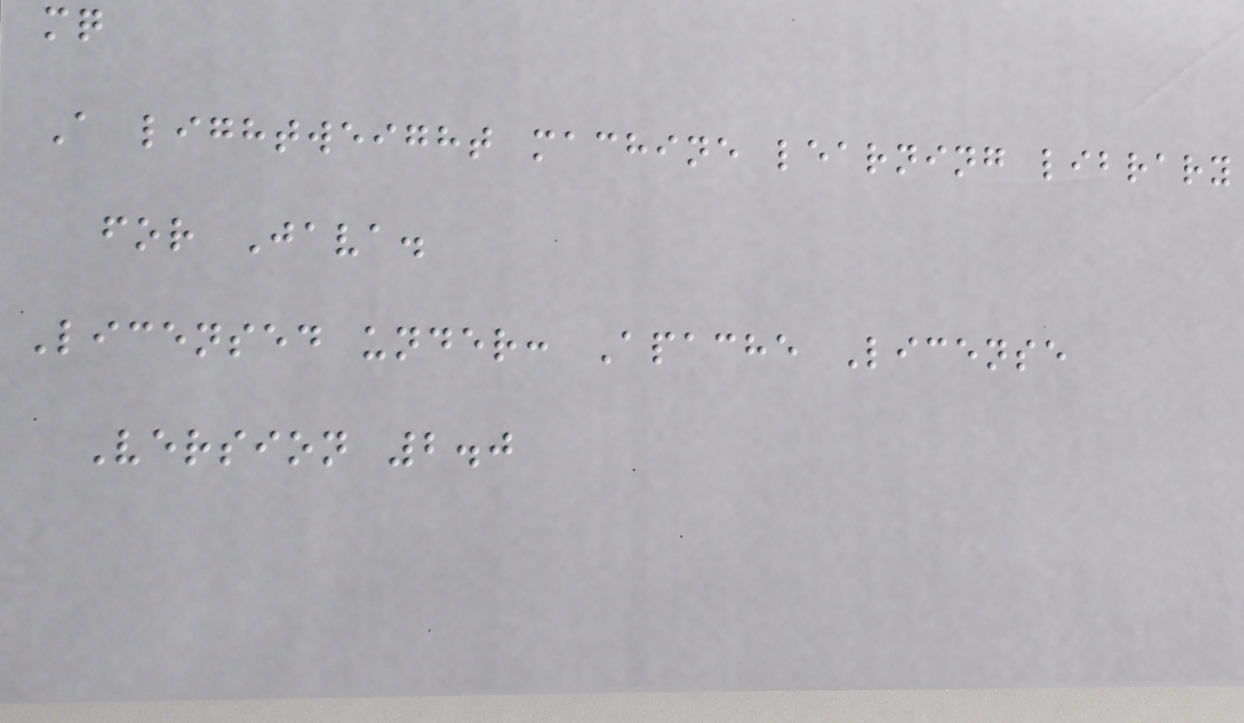mq
A lightweight machine learning library
for Java.
Licensed under: Apache License
Version 2.0
